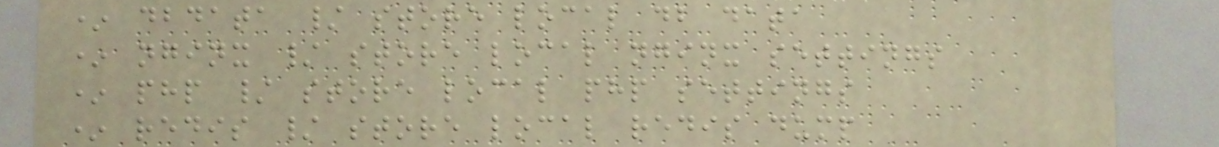* dbdata / store local db data
* nginx / store local nginx settings
* php / store local php settings
* redis / store local redis dump
